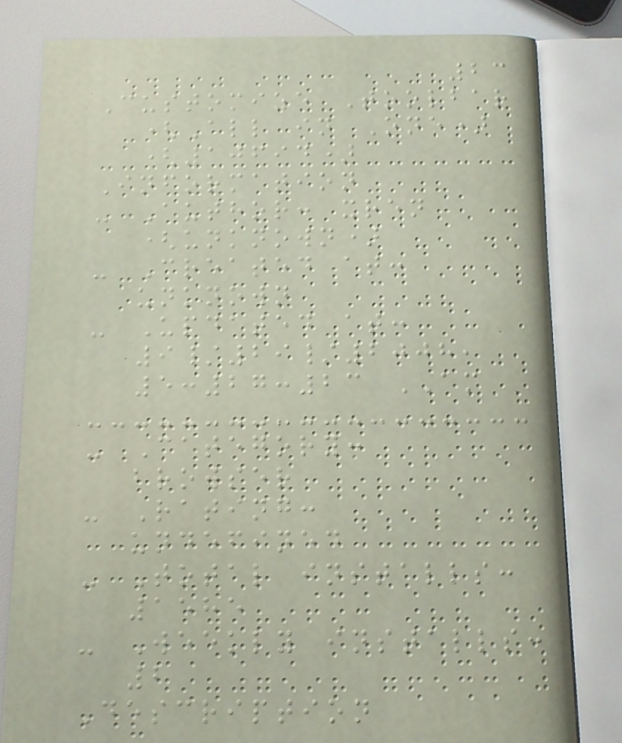23
Customize Toolbar
(All in One)
(10694)
Information
- Author: xren
(unknown)
- Created at:
unknown
- Updated at:
9/29/2008,
5:27:23 AM
- Category:
browser
- Rating:
undefined
- Total installs:
1585
- Weekly installs:
2
Description
